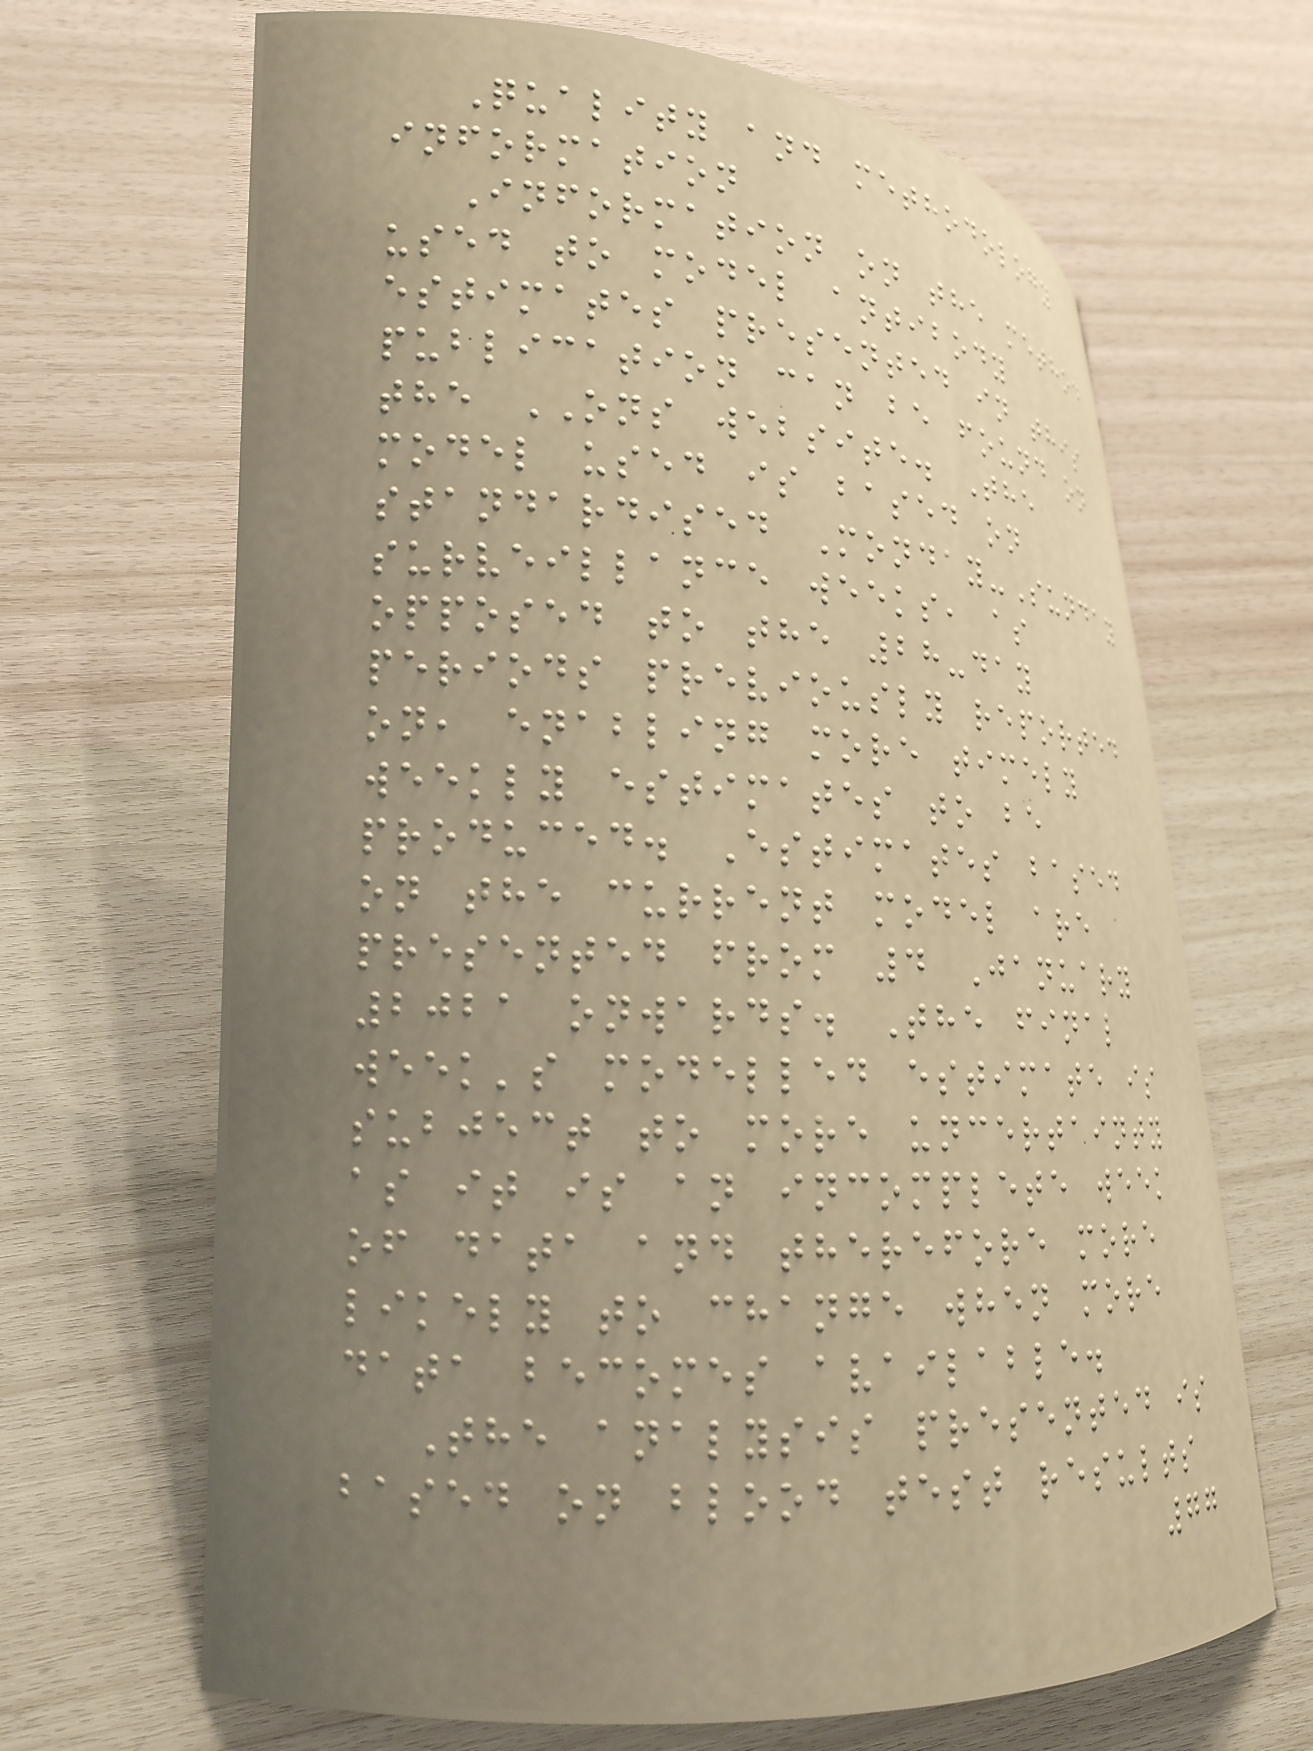Quality and methodology
information
Information on the method
used to model antibody
estimates presented in this
publication can be found on
the ONS website. The
model used is based on
standardised Monday-Sunday
surveillance weeks, as
opposed to the 28-day
periods previously reported
on, enabling more timely
weekly estimates to be
produced. Estimates based
on the current model are
presented from 4 January
2021 onwards. The final
week's modelled estimate is
subject to more uncertainty
as it is an incomplete week
of data and therefore more
likely to change when more
data becomes available.
The analysis presented is
based on blood test results
77
